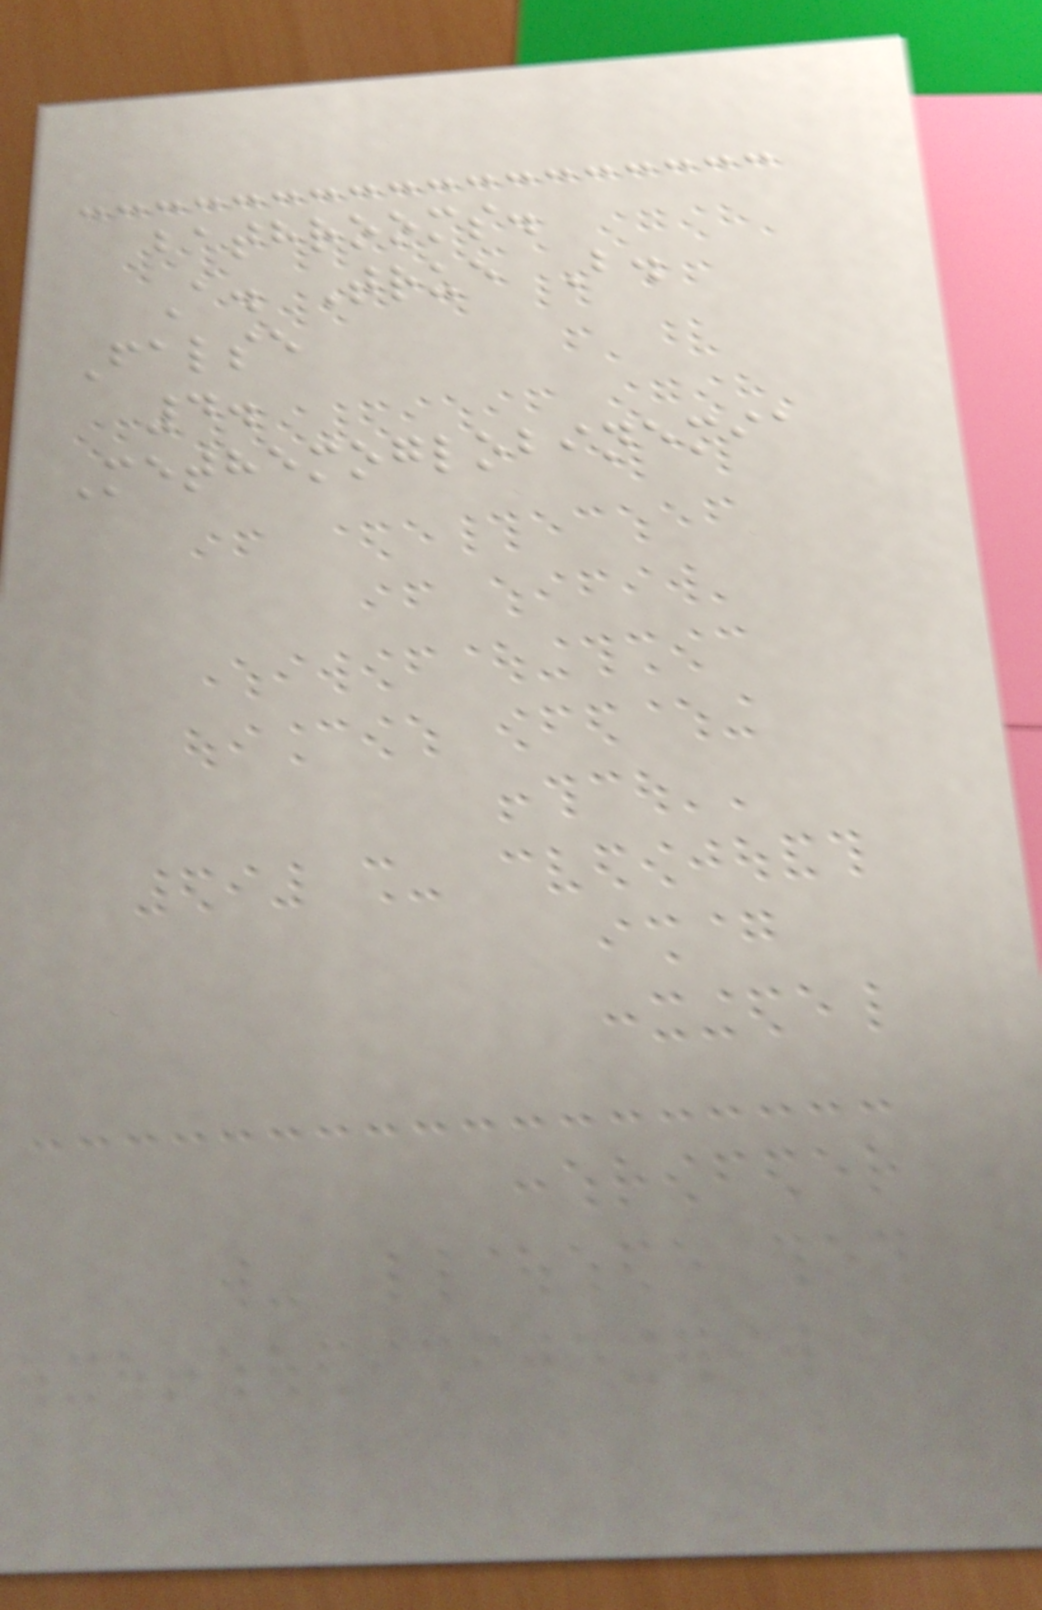bathrooms.
A. True B.
False
4.
Methemoglobinemia
